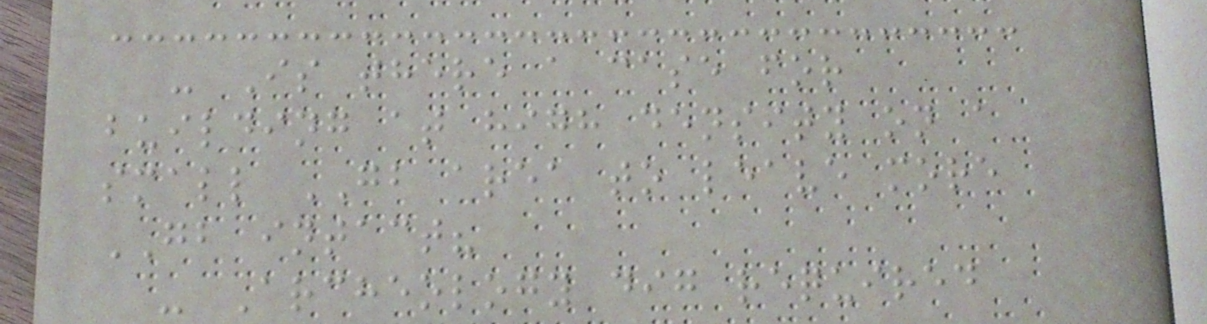- Is there a case for
building at high density on a
small GB area to leave more
GB intact?
- Archeology dig required
